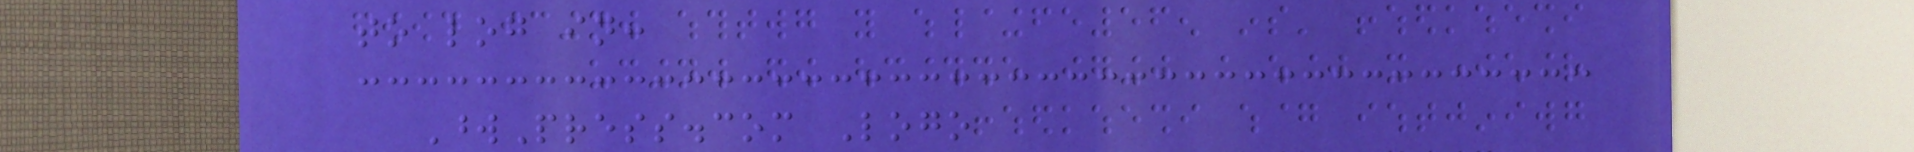to log in:
WordPress.com Logo
